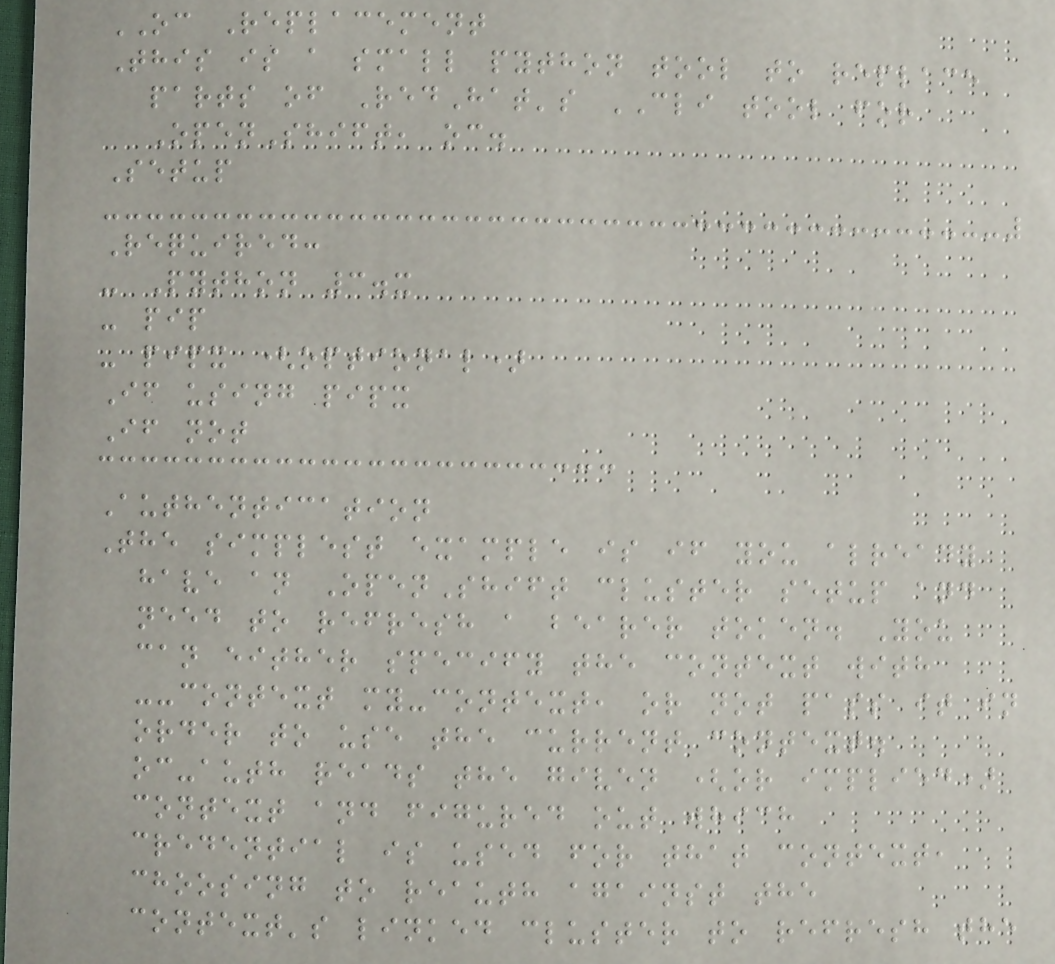OC Replacement
This is a small python tool to replace
parts of RedHat's CLI tool for
OpenShift, oc.
Setup
Required:
- Python 3.x
- pip
- pipx (optional)
If using pipx
If not
Authentication
The simplest example is if you already
have an OpenShift cluster setup and
need to refresh a bearer token. You
can either specify the context with
--context my-context, or not pass it in
order to use the current context.
oc-auth reads the given (or implied)
context and figured out which
credential is used for that context,
choosing to reauth against the
context's linked cluster to refresh the
